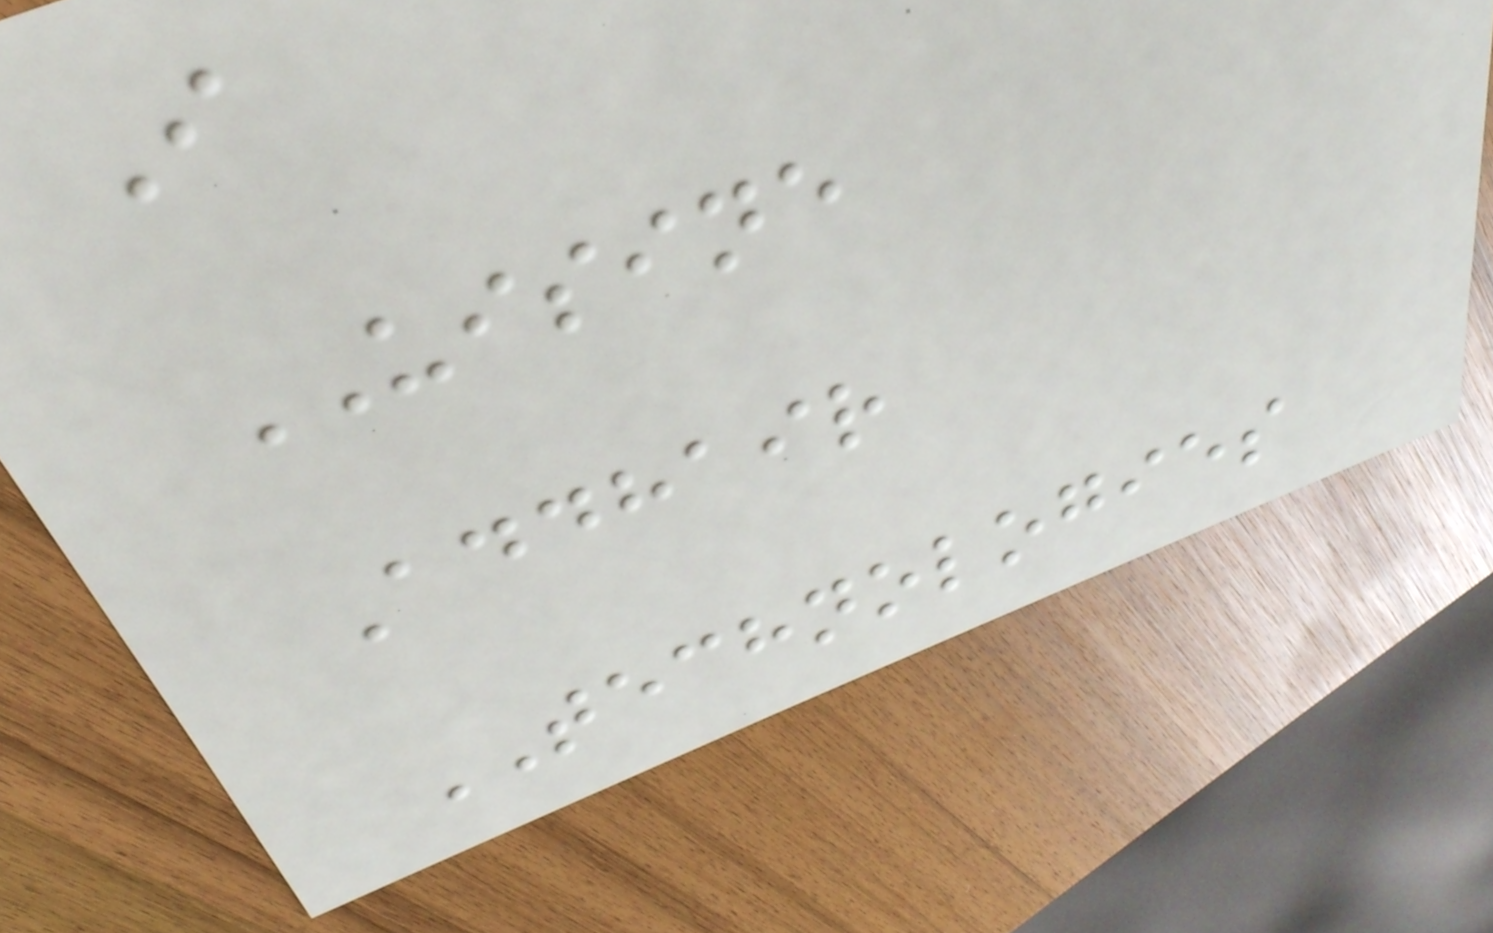I
UISINE
Addhair
TECHNOLOGIES
